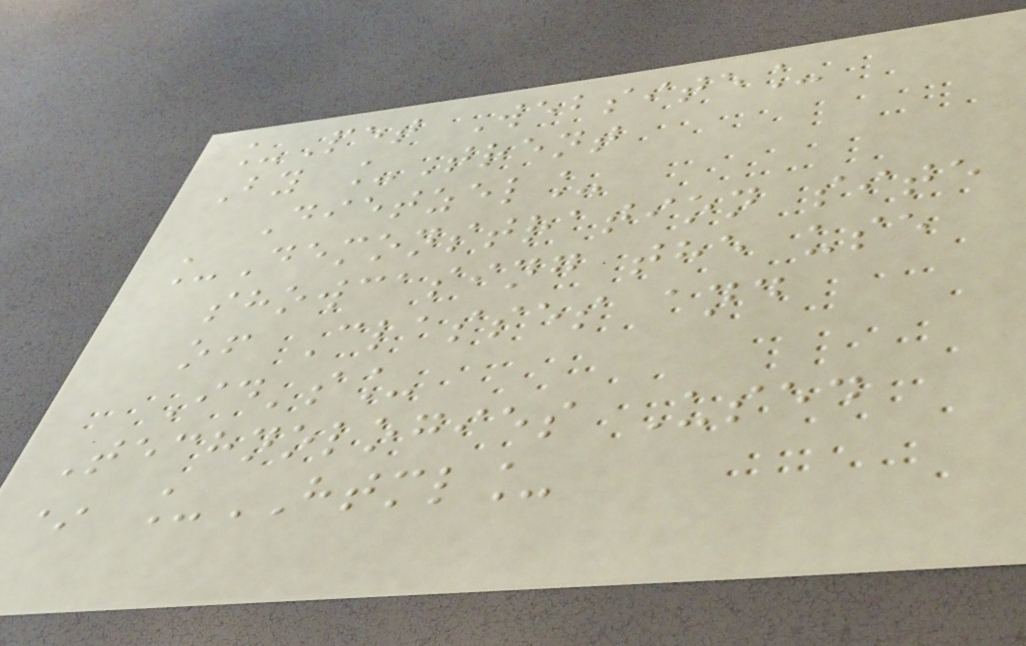_Pet Website_
By _Trent
Dietzel_
_Demonstration site
showcasing the use
of Classes and
Id's_
Technologies Used
* _HTML_
